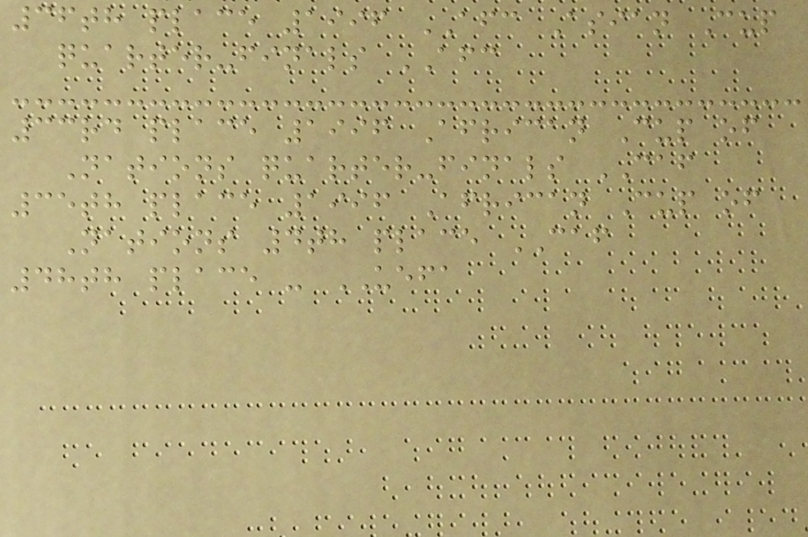36th place 1996 AFC Asian Cup
quarter-finals AFC
33rd place 1996 African Cup of
Nations quarter-finals CAF
35th place 1996 African Cup of
Nations 4th place CAF
48th place - UEFA
